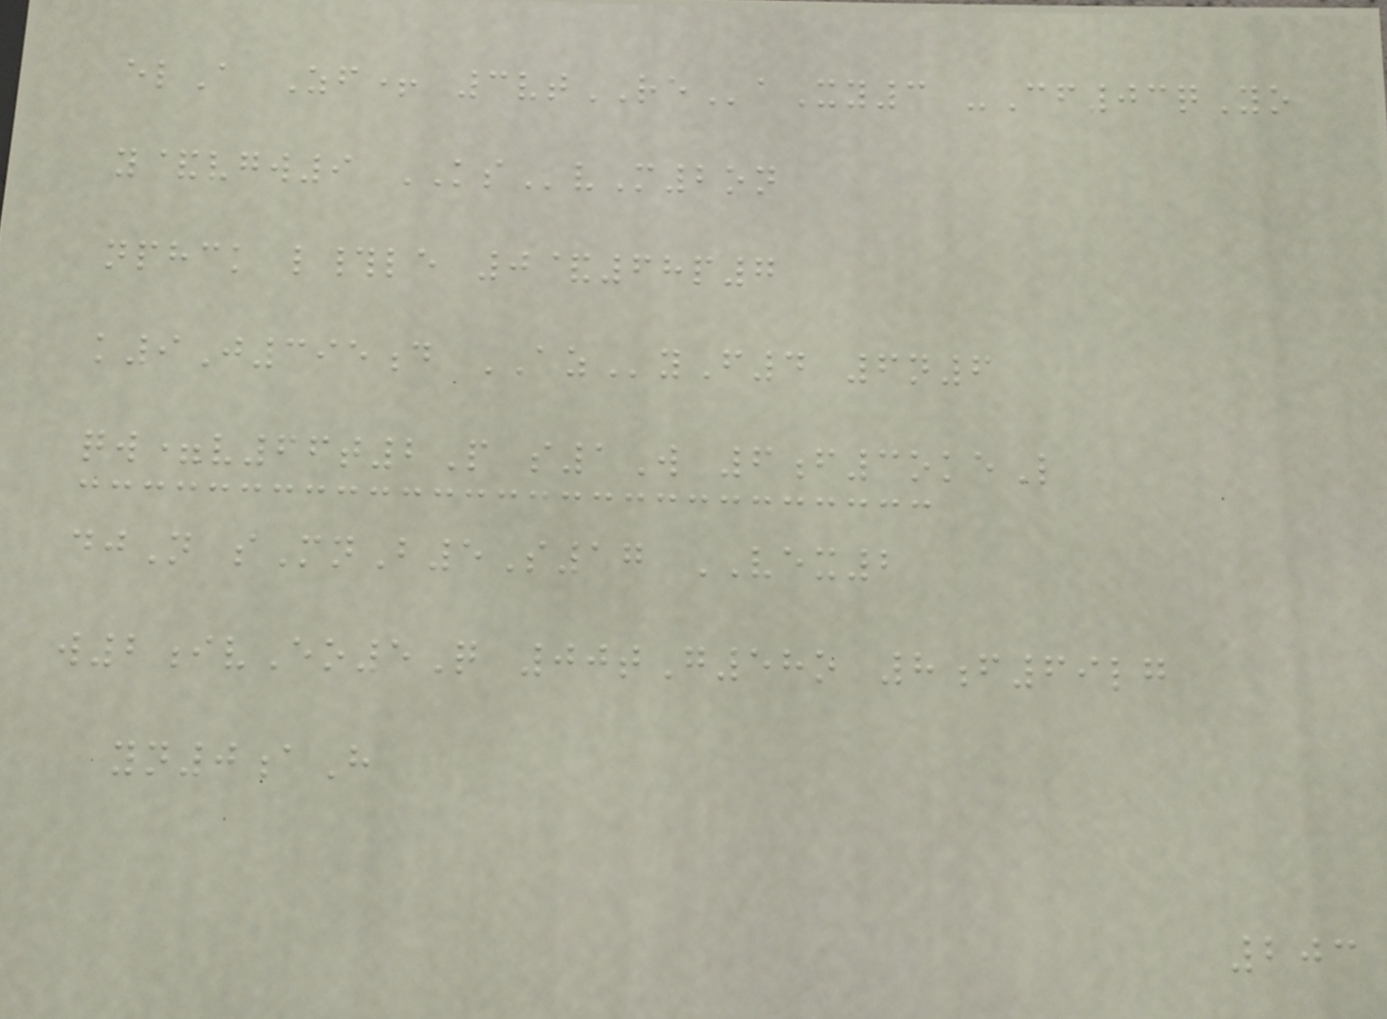elA Zf+ 3vtREaXy3 -Cf03qYo
y&vgw9 KSvM2on
nphck l#le 0&68p7
k9J395d AZyF4 6n6
qw=v66t2P s1W 6f3okeL
djN sMnB5S17 VEX2
w2ivEo5Q 00tG58o 8f69lg
yn0aH
203
